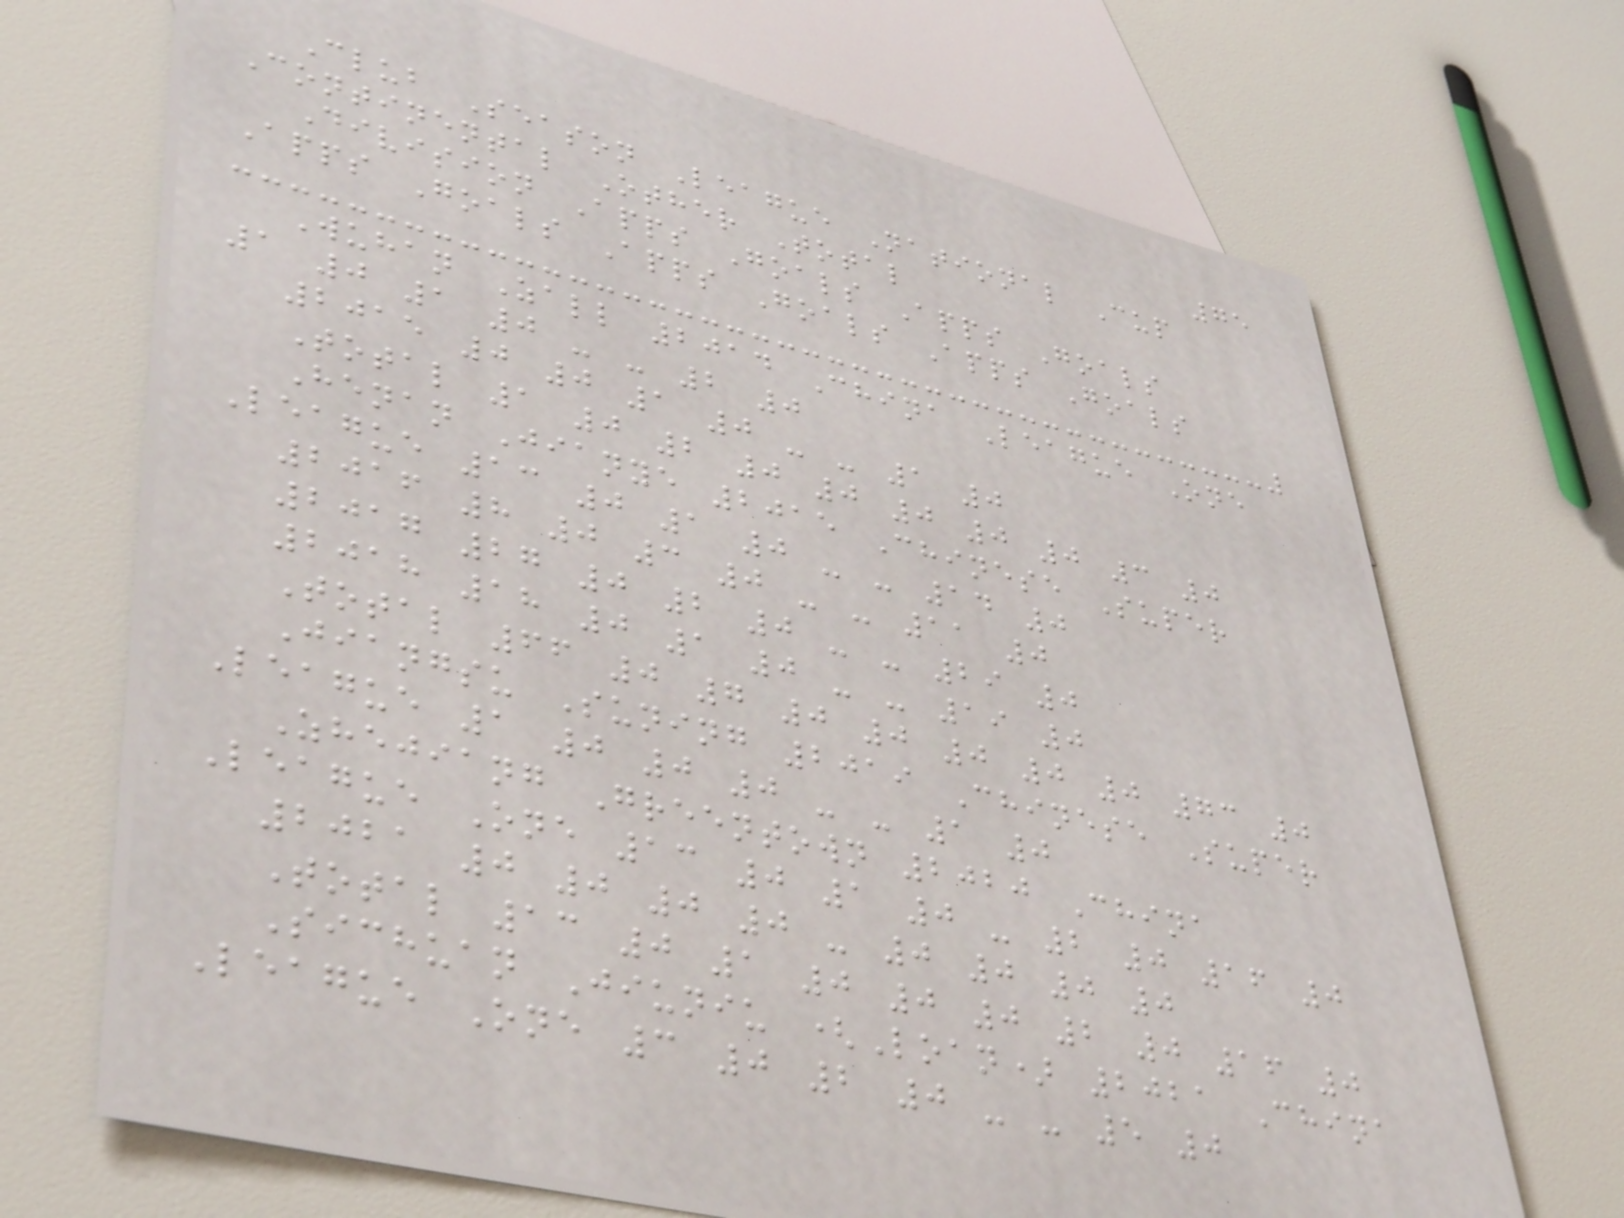75
Club Season League National Cup
Continental Other Total
Division Apps Goals Apps Goals
Apps Goals Apps Goals Apps Goals
Wuhan Zall 2014 China League One
1 0 1 0 - - 2 0
2015 0 0 1 0 - - 1 0
Total 1 0 2 0 0 0 0 0 3 0
Henan Jianye 2015 Chinese Super
League 13 0 1 0 - - 14 0
2016 8 0 3 0 - - 11 0
2017 27 0 2 0 - - 29 0
2018 18 0 1 0 - - 19 0
Total 66 0 7 0 0 0 0 0 73 0
Jiangsu Suning 2019 Chinese Super
League 1 0 0 0 - - 1 0
Zhejiang Greentown 2020 China
League One 13 0 1 0 - 2 0 16 0
2021 0 0 0 0 - 0 0 0 0
Total 13 0 1 0 0 0 2 0 16 0
Sichuan Jiuniu (Loan) 2021 China
League One 3 0 2 0 - - 5 0
